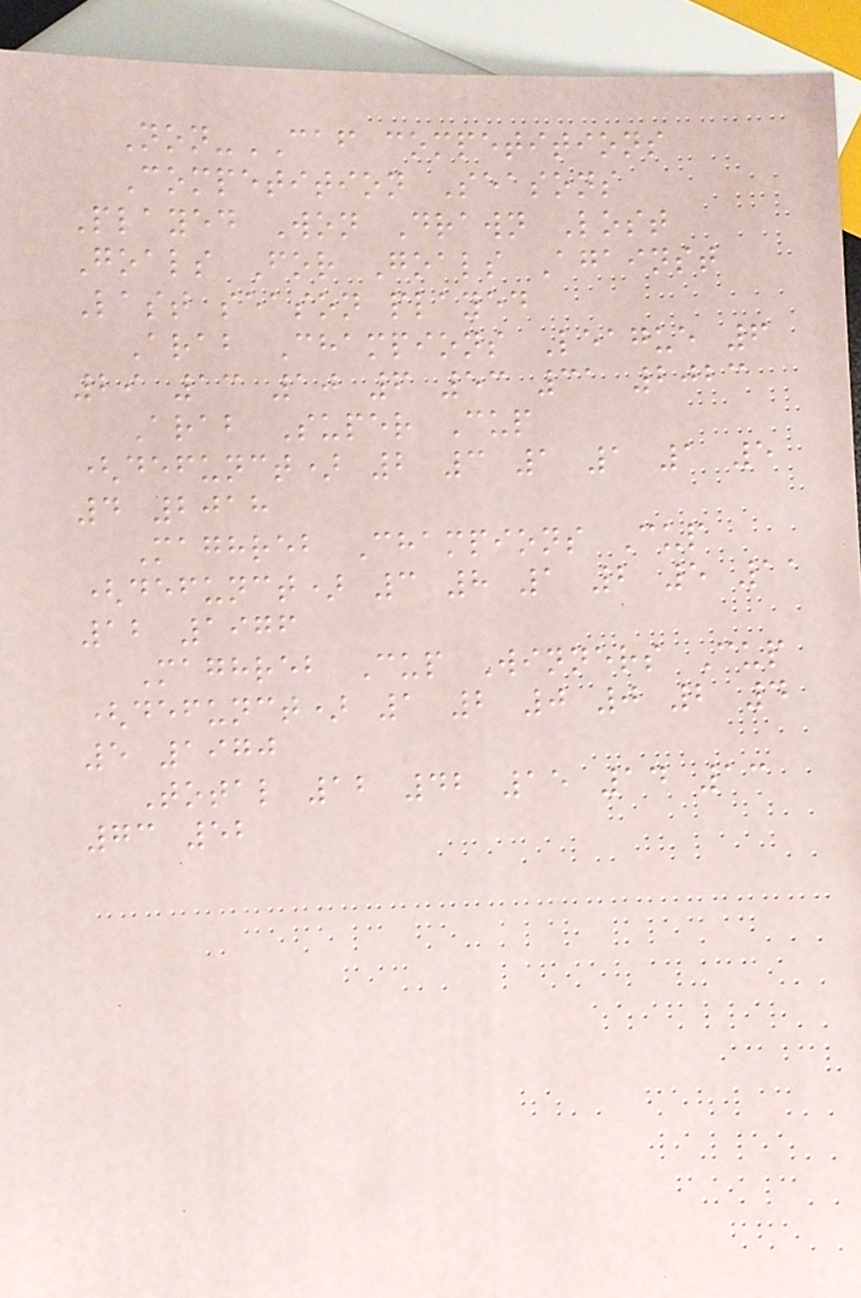Non-CAF competitions
Competition Seasons
Played Won Drawn Lost
Goals For Goals Against
Last season played
Arab Champions League 6
29 13 10 6 53 31 2023
Arab Super Cup
(defunct) 2 3 1 1 1 5
4 2018
Maghreb Champions Cup
(defunct) 3 8 1 2 5 11
12 1976
Maghreb Cup Winners Cup
(defunct) 1 2 0 0 2 4
5 1970
Total 12 42 15 14 13
73 52
